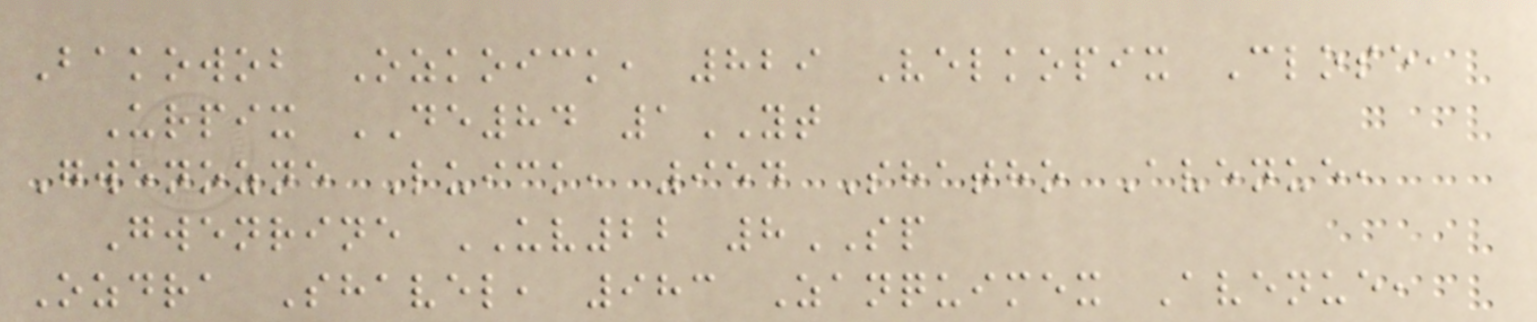Bakowob Ozkoick, 829 Velkopix Close,
Urpix DE84 1YT
Gwenozne Luick, 954 Shatho Avenue,
Gwenrine UV22 8SP
Ozdra Shavel, 983 Zanquimex Avenue,
